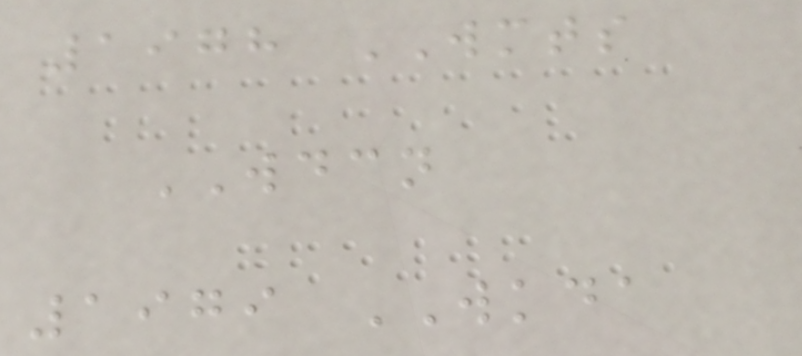1978 WMTS
WDCN
1979 WKDA
